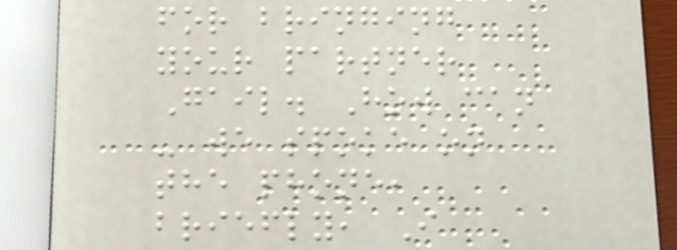for bringing
your partner
Gail. How can
- we spoke on
the phone,
briefly, I
